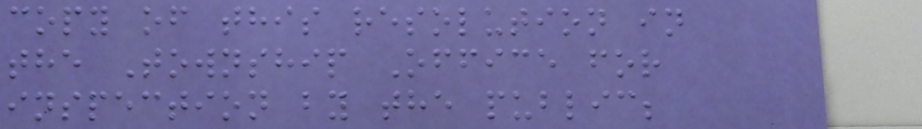copy of this resolution in
the Township Office for
inspection by the public;
